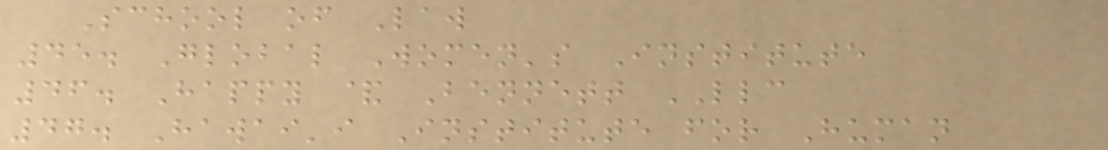School of Law
45. Global Women's Institute
46. Happy & Bennett LLC
47. Hawai'i Institute for Human
